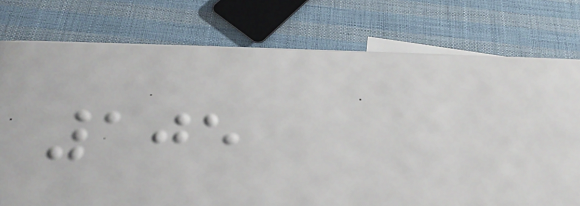105
